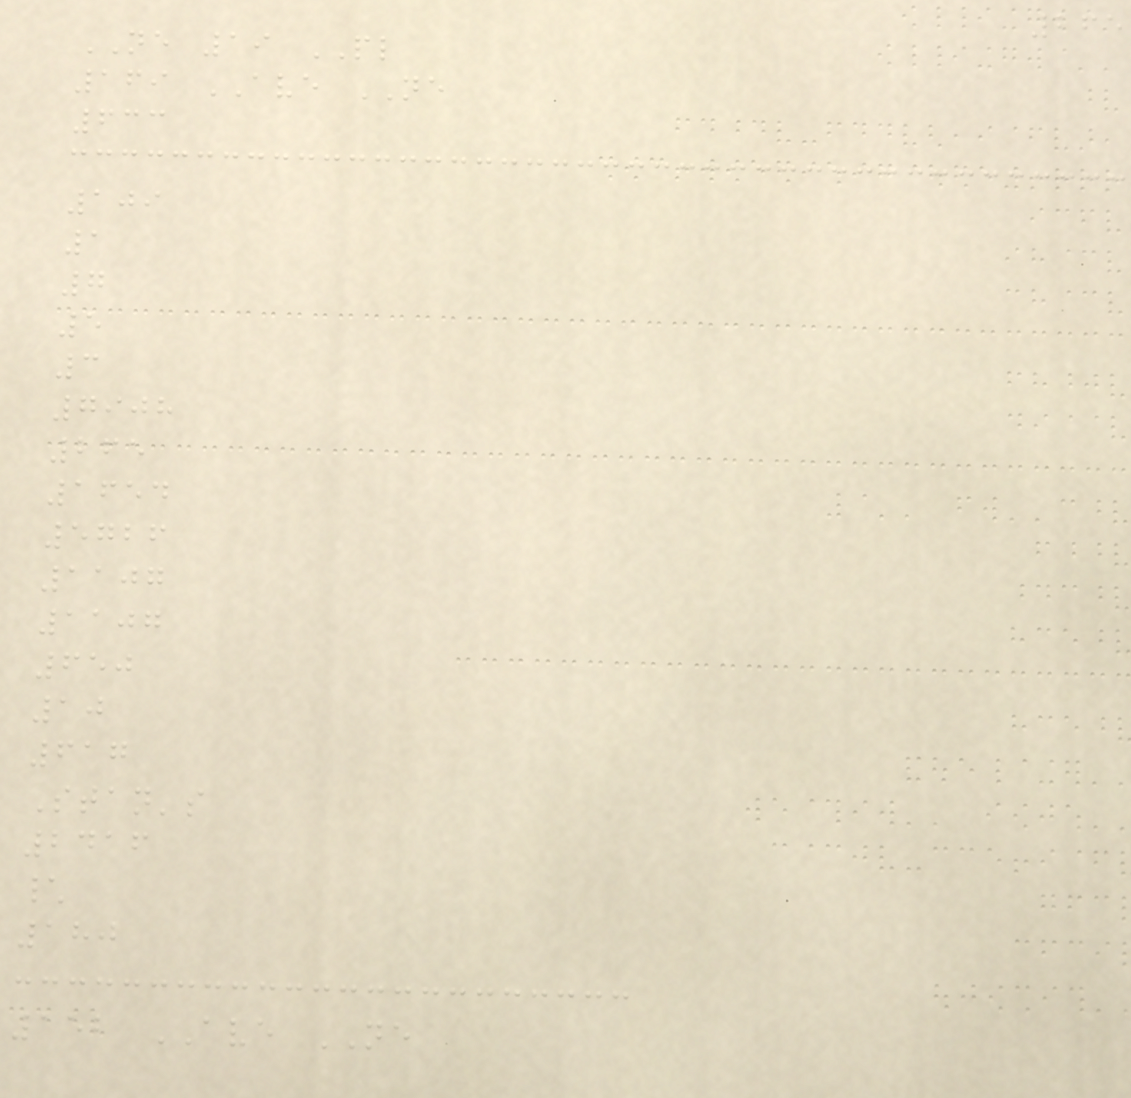265
NE 19 PL
169 AVE NE
633
109
1
7
5
3
7908
265
1654
5726
1107
1107
650
10
617
Stan's
2416
\
180
152 AVE NE
